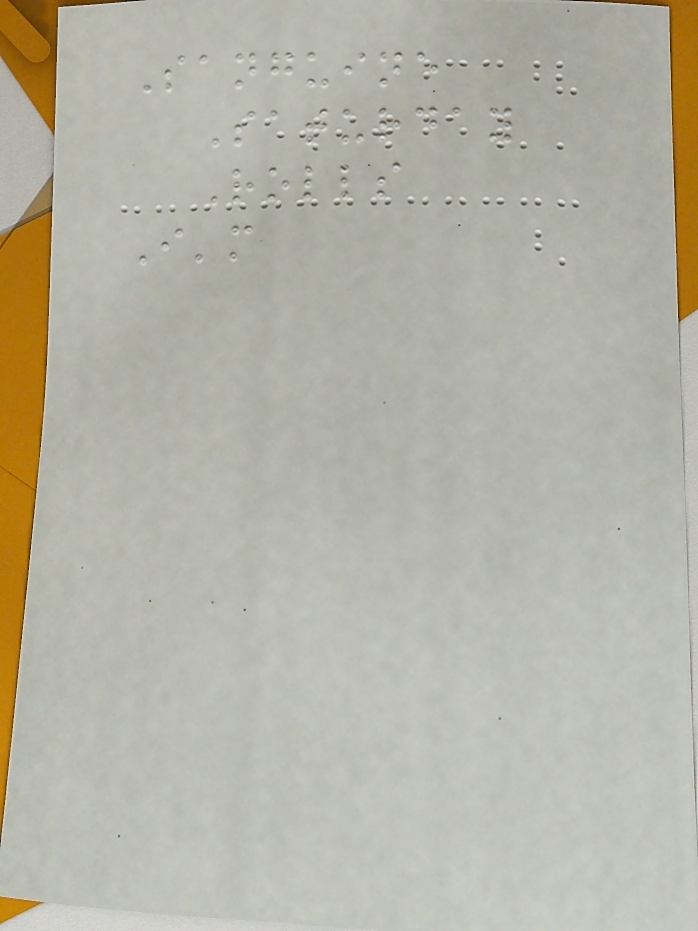Sanguine
Saturday
Rolls
I'm
